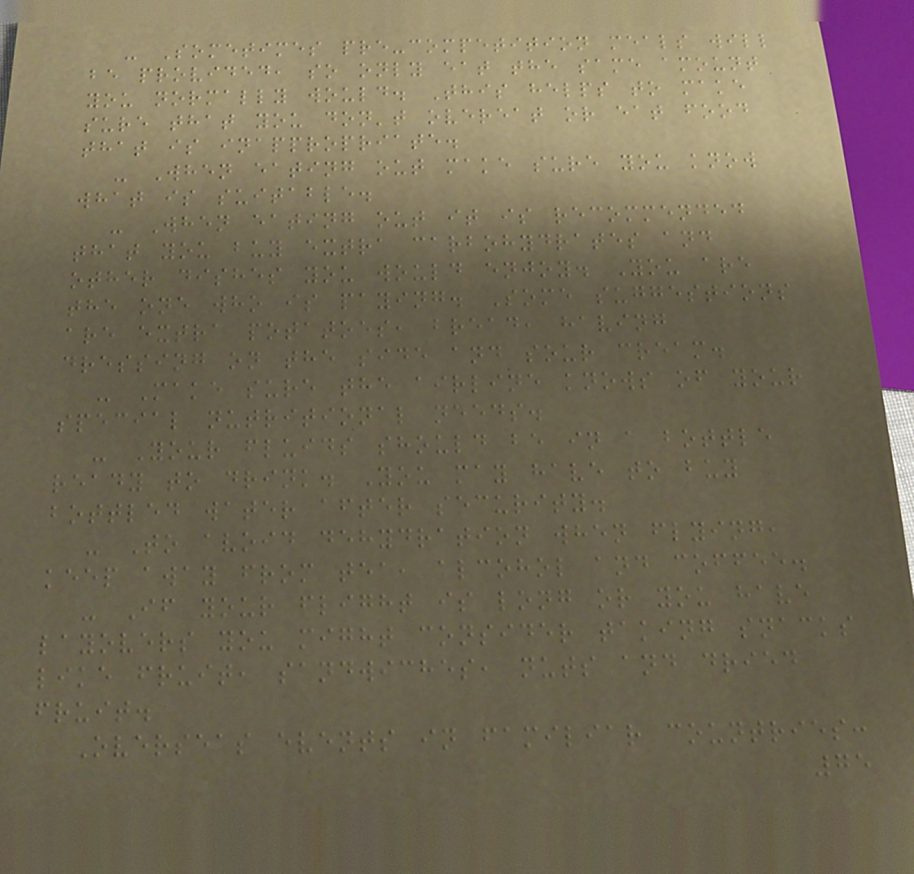- Sometimes pre-competition meals will
be provided, so only eat the same amount
you normally would. This helps to make
sure that you don't overeat or eat food
that is inappropriate.
- When eating out make sure you know
what is suitable.
- When eating out it is recommended
that you buy extra carbohydrates and
other dishes you would enjoy. You are
the one who is paying. Some suggestions
are extra potatoes, bread, having
dressing on the side and sour cream.
- Make sure the airline knows of your
special nutritional needs.
- Your fluids should be in a bottle
ready to drink. You may have to buy
bottled water after security.
- To avoid dehydration when flying,
keep away from tea, alcohol and coffee.
- If your flight is long or you have
layovers you might consider taking snacks
like fruit, sandwiches, nuts and dried
fruit.
Overseas events in familiar countries:
75
